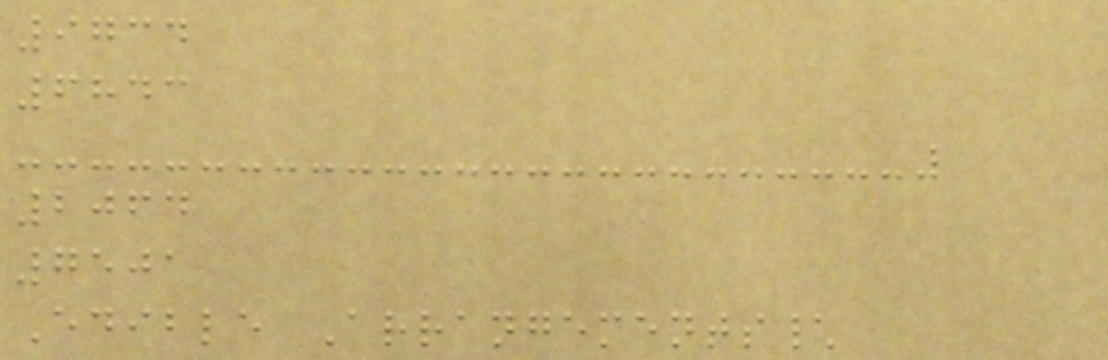9734
6843
2064
7501
Edible Arrangements\
